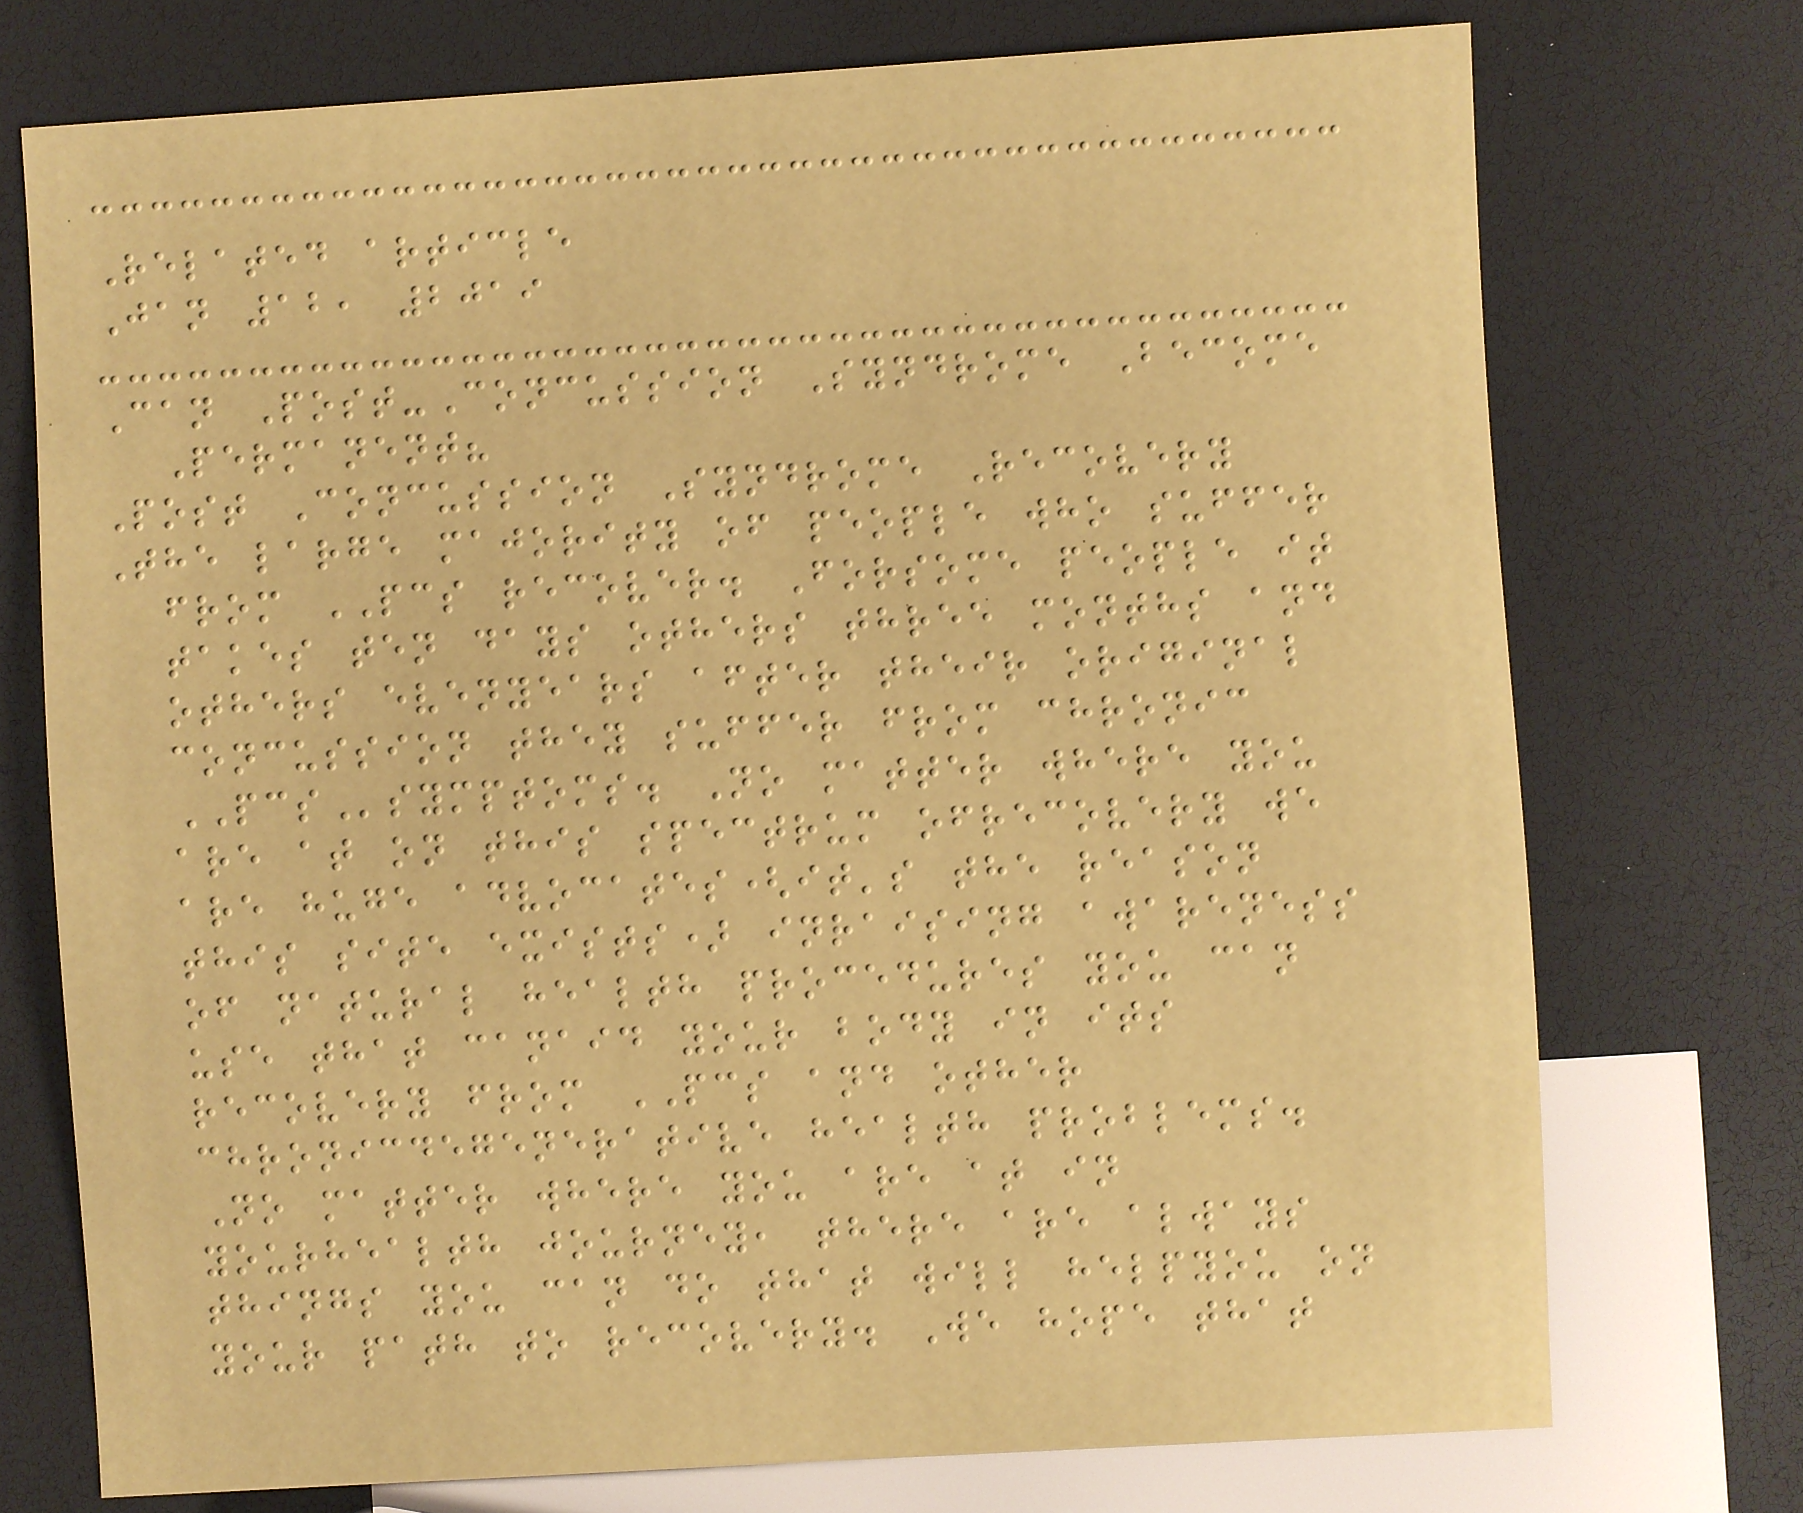Related article
Jan 12, 2019
Can Post-Concussion Syndrome Become
Permanent?
Post Concussion Syndrome Recovery
The large majority of people who suffer
from PCS recover. Forsome people it
takes ten days others three months and
others evenyears after their original
concussion they suffer from chronic
PCSsymptoms. No matter where you
are at on this spectrum ofrecovery we
are huge advocates(it's the reason
this site exists) inraising awareness
of natural health procedures you can
use that canaid your body in its
recovery from PCS and other
chronicdegenerative health problems.
No matter where you are at in
yourhealth journey, there are always
things you can do that will helpyou on
your path to recovery. We hope that
